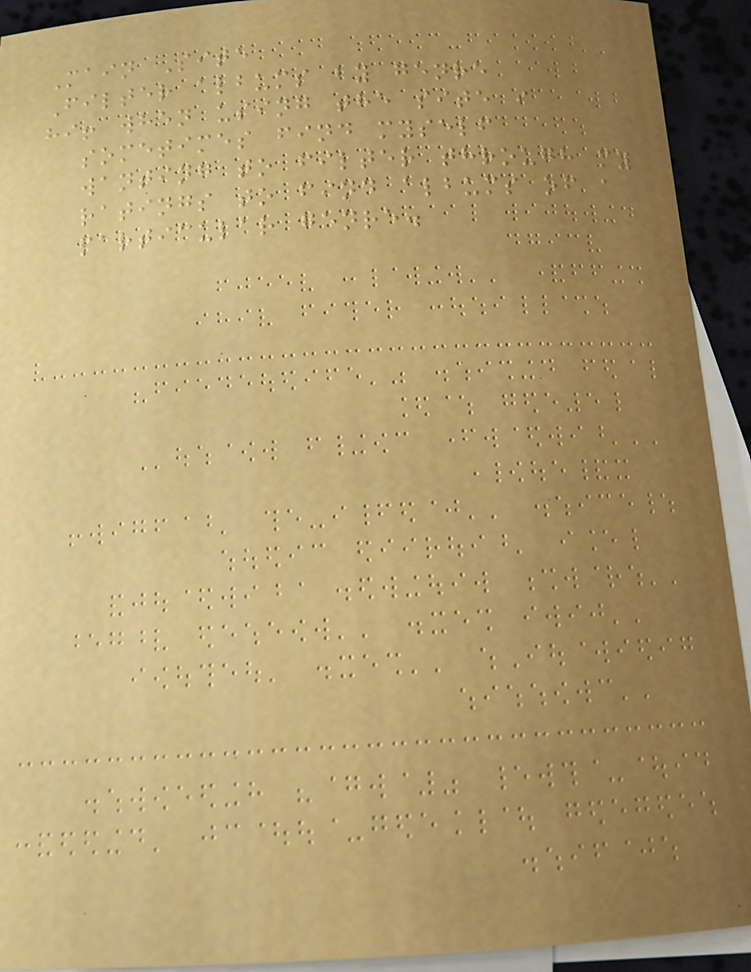Main Site
Filter albums by genre
hi! when using the site i
sometimes find myself
wanting to filter through my
ratings to find albums of a
particular genre.
